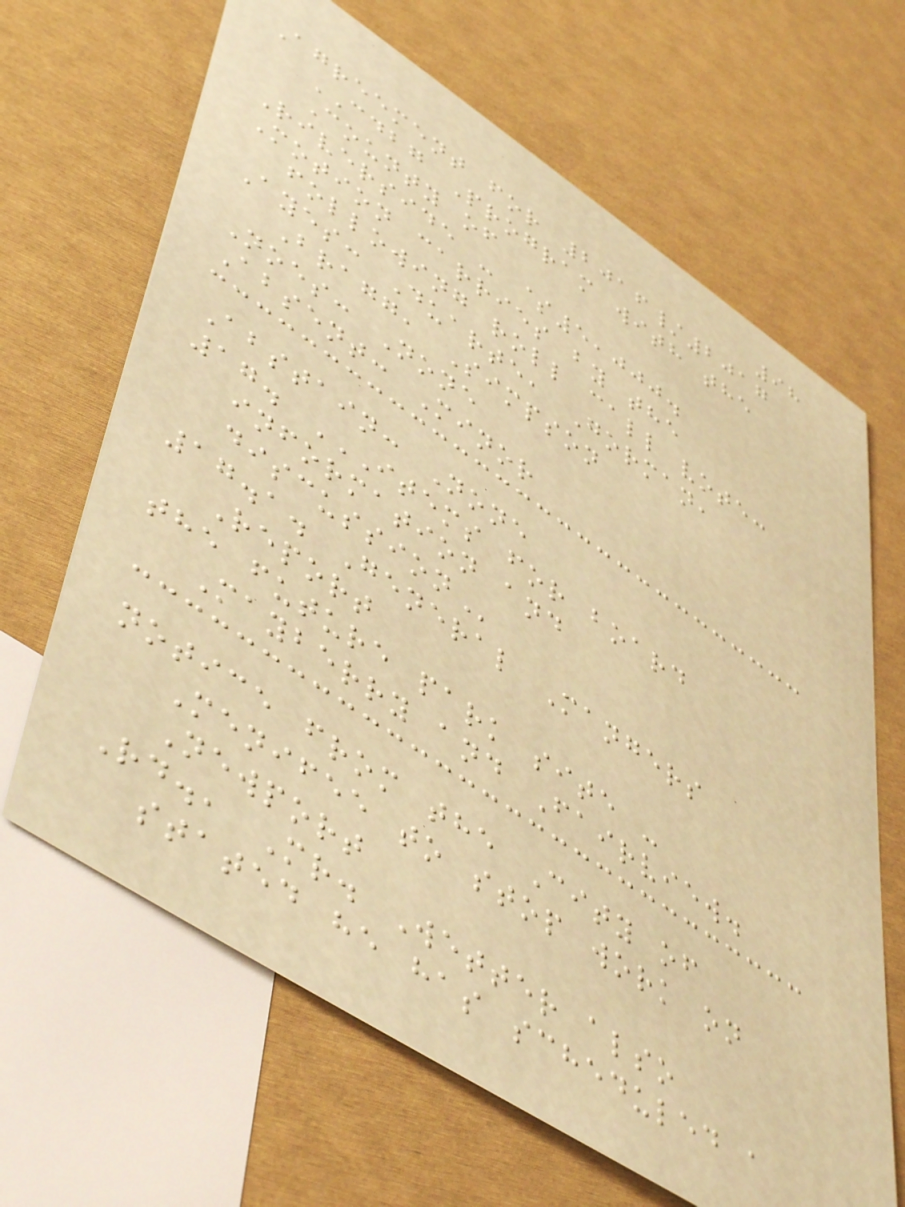98
Agreement for 2016/2017
CDBG Program with the
County of
Riverside - $5,000.
Motion carries by the
following roll call vote:
Ayes: Duarte, Gorman,
Bragg, Simpson
Noes: None
Absent: Minor
Abstain: None
17. ITEMS FOR BOARD
INFORMATION AND
DISCUSSION
17.1. General Mangers
Report
the future park site -
Mayberry and Fairview.
notice from the City of
Menifee to stop work on
Newport
Rd., Mr. Wetter also
stated he has scheduled a
